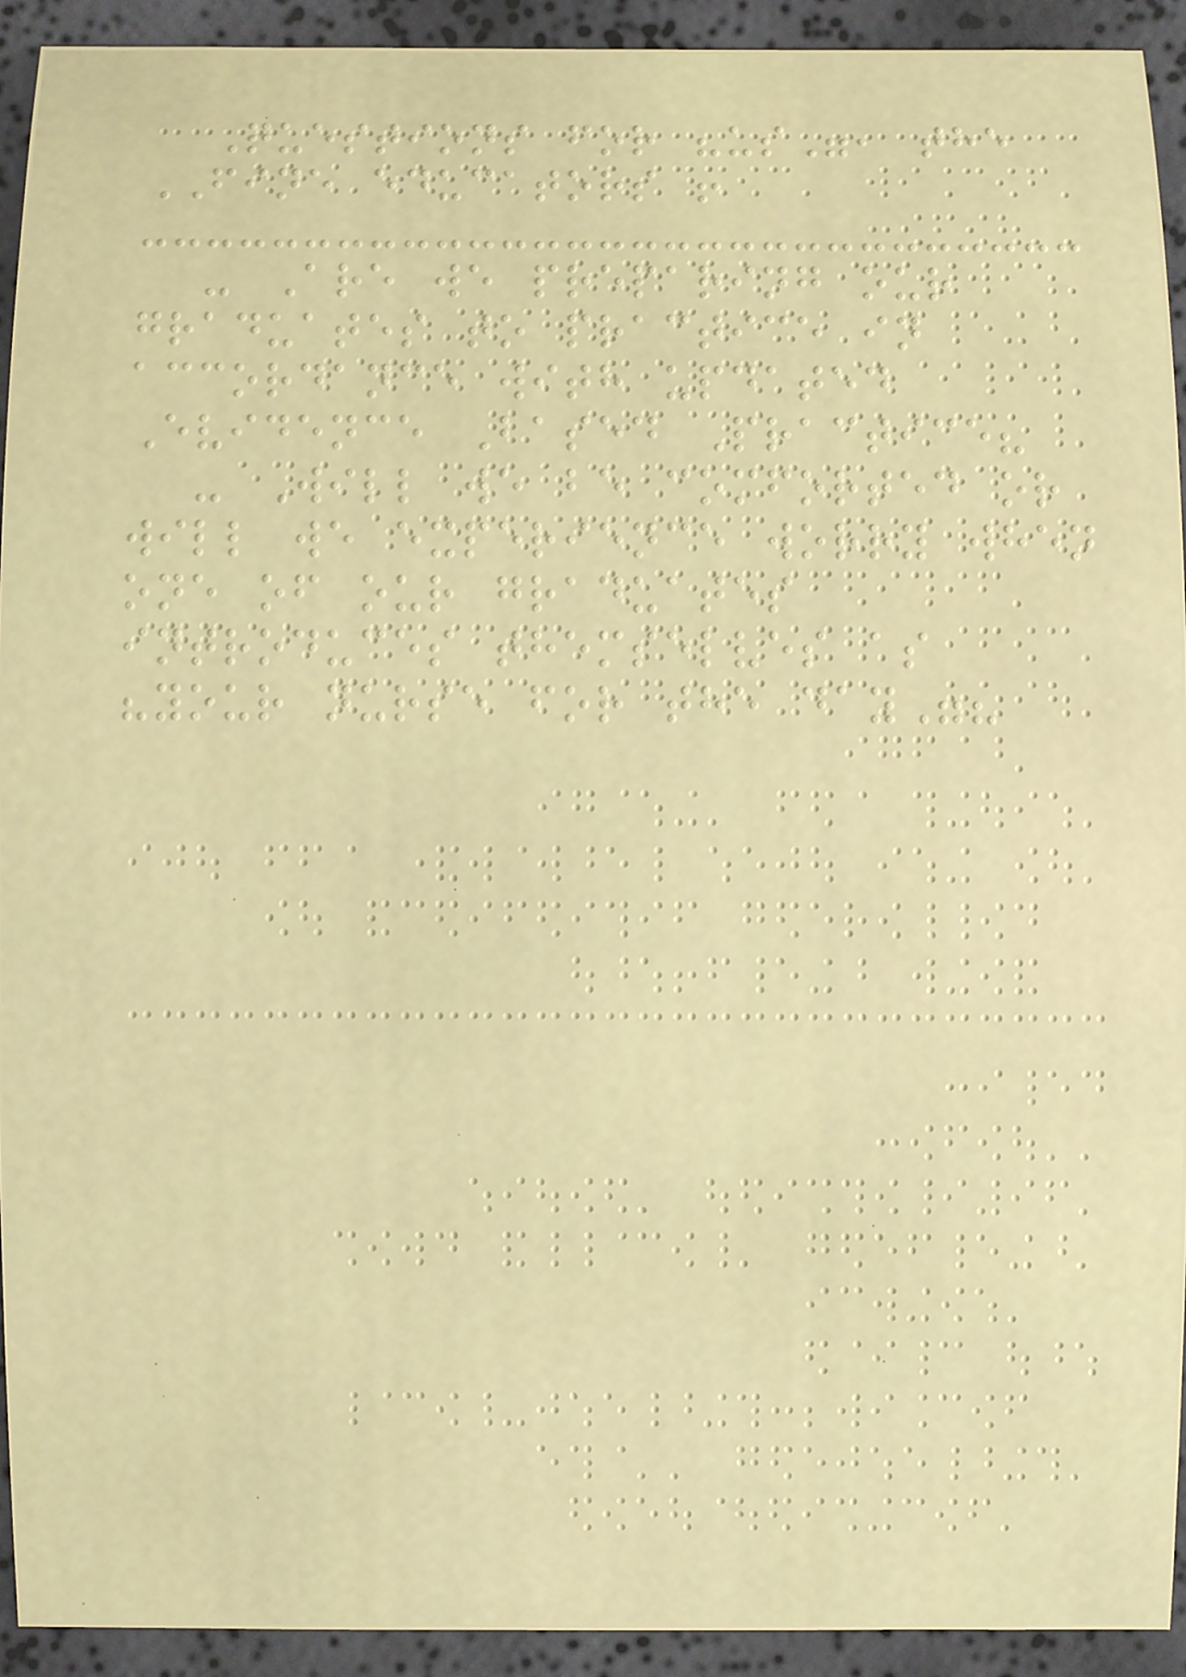Questions for "us", the
FINE educators !
- Are we preparing our
graduates to practice in
accordance with updated
Evidence Based Practice?
- Will we be comforted or
will we experience worry when
one of our graduates
introduces themselves as
"your nurse for the day"?
